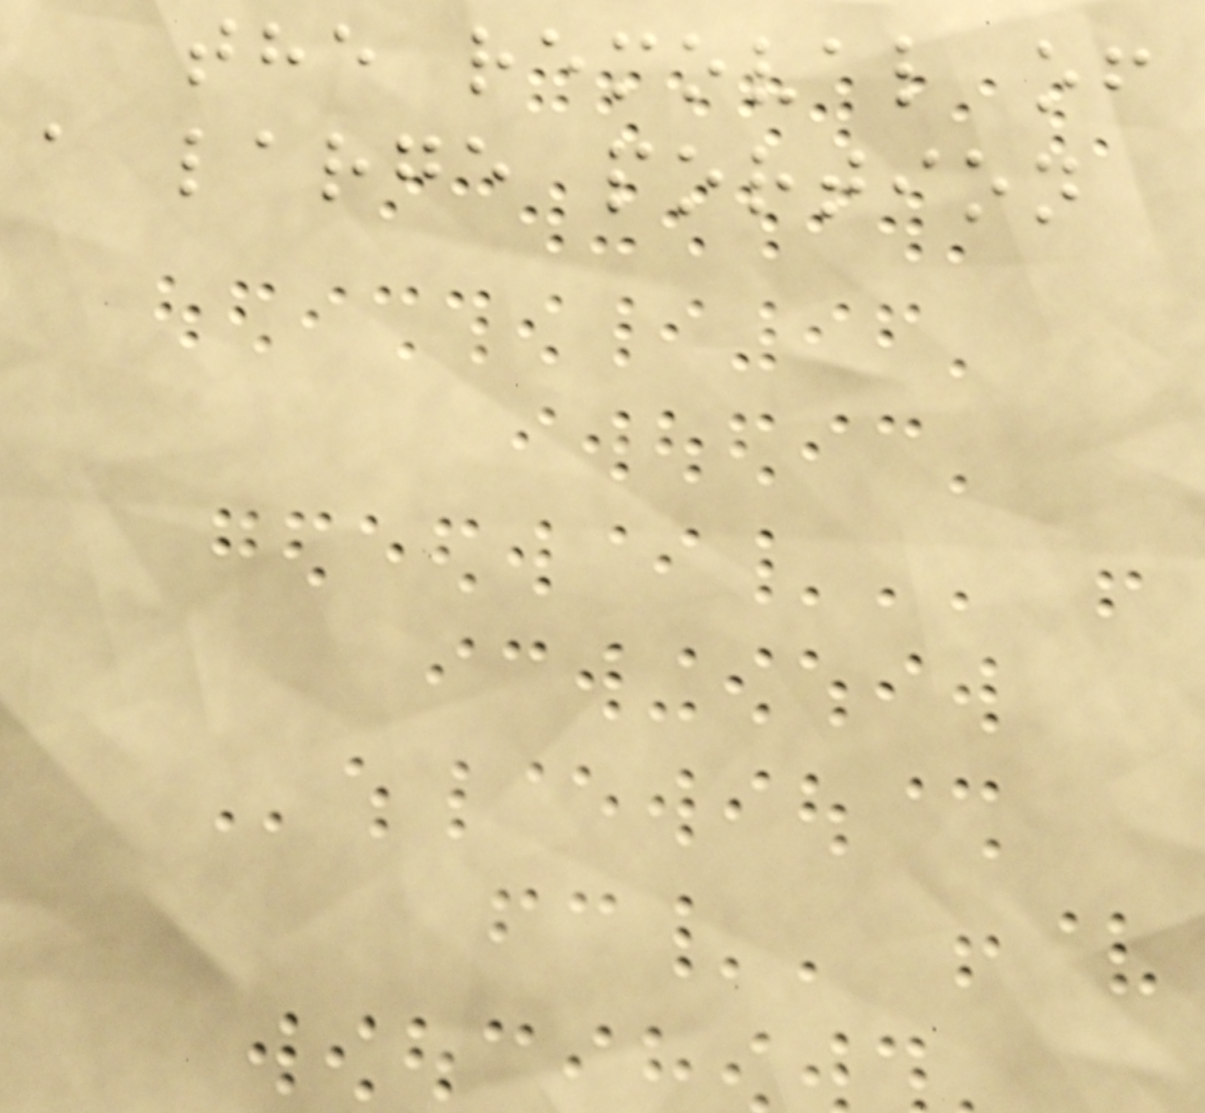the removal of
a large portion
